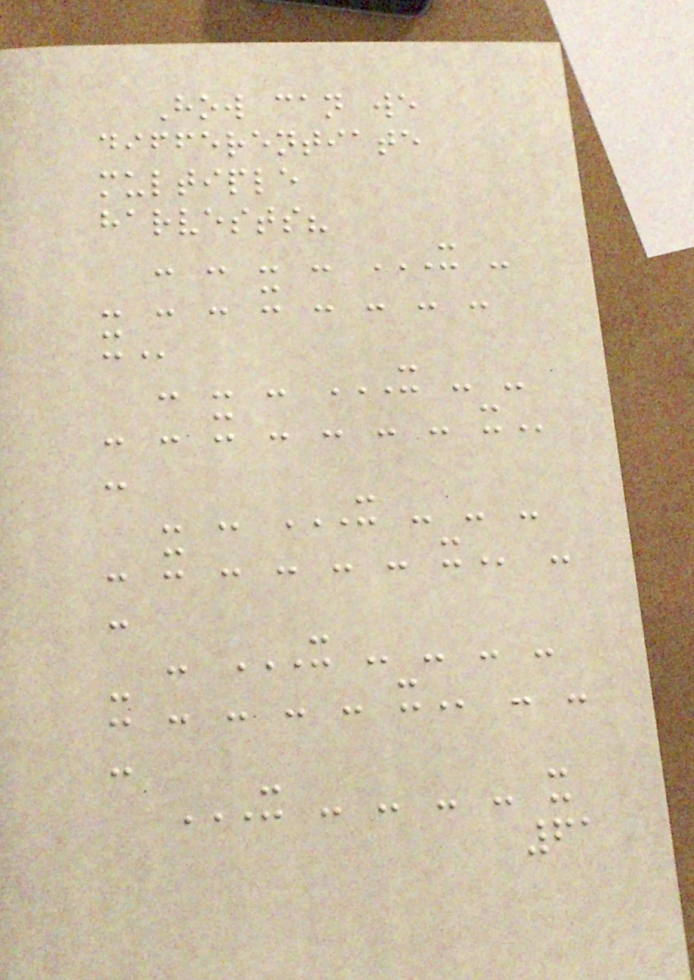How can we
differentiate
multiple
harvests?
- - - - X -
- - - X - - - -
X
- - - X - -
- - X - - - - X
-
- - X - - -
- X - - - - X -
-
- X - - - -
X - - - - X - -
-
X - - - - X
61
